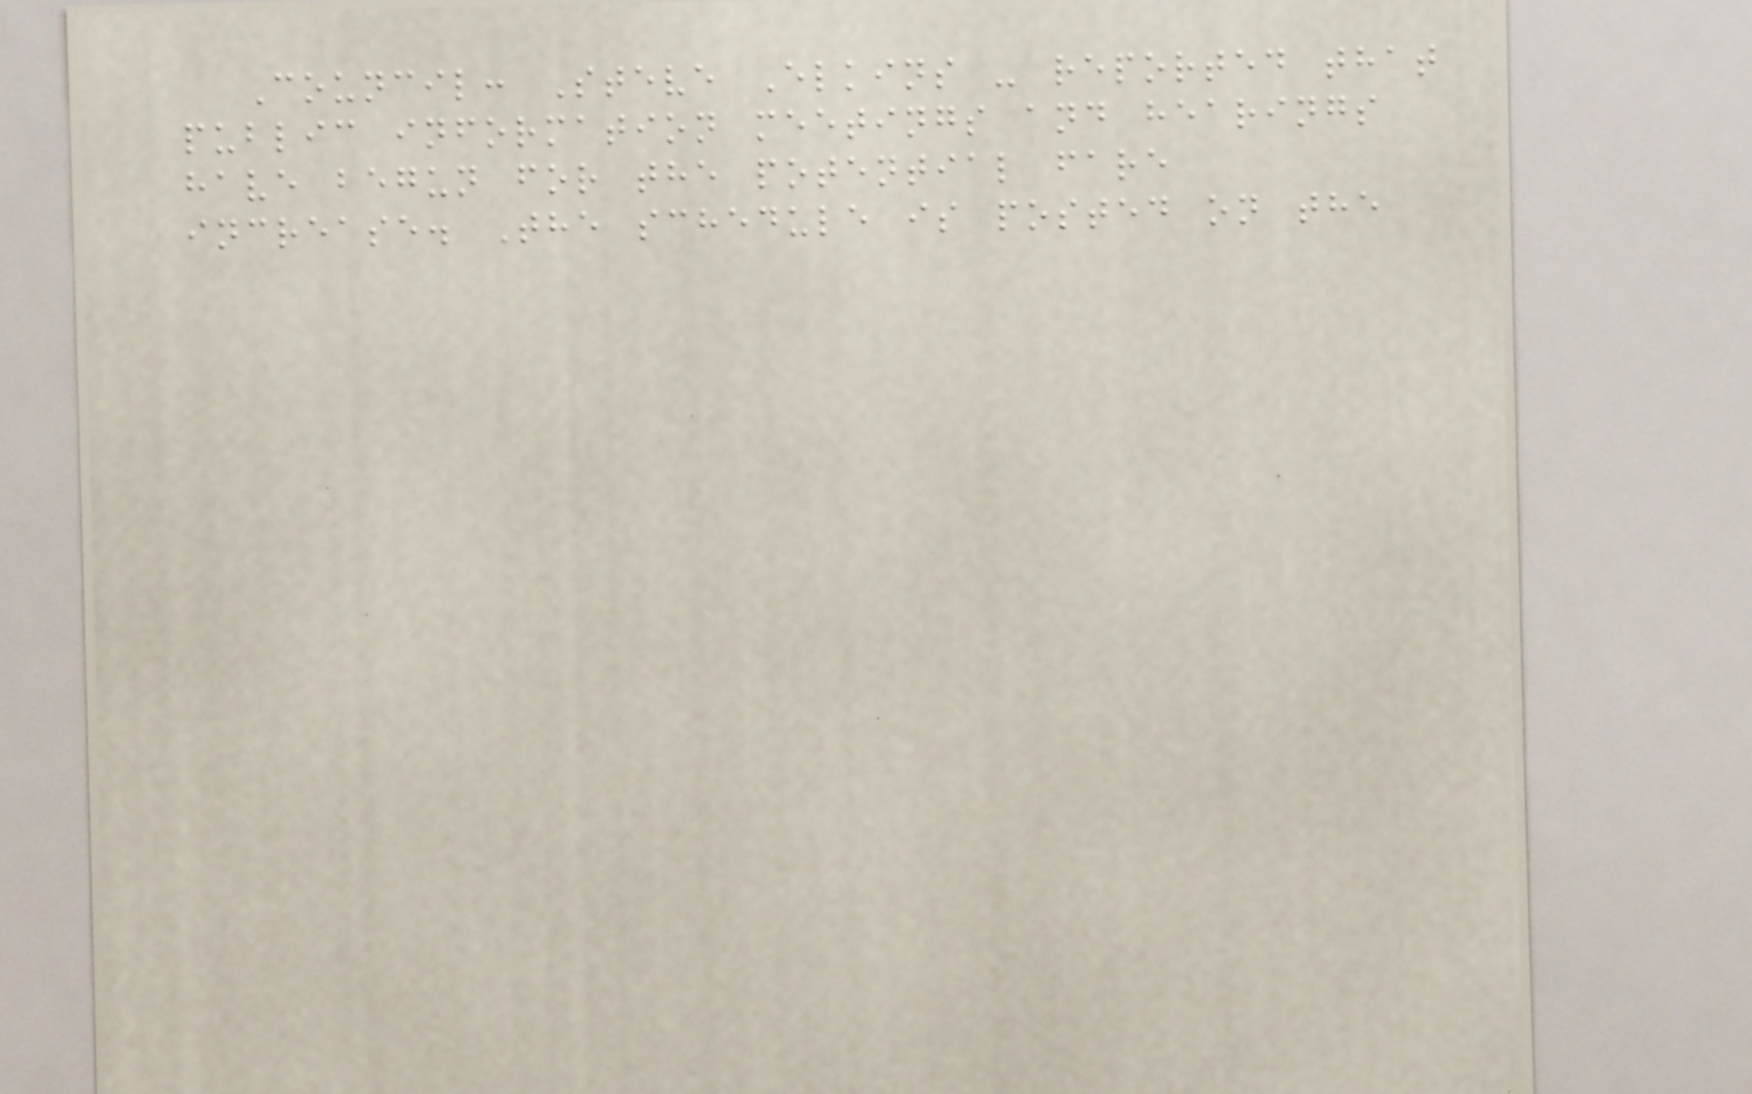Council: Steve Elkins - reported that
public information meetings and hearings
have begun for the potential fare
increase. The schedule is posted on the
